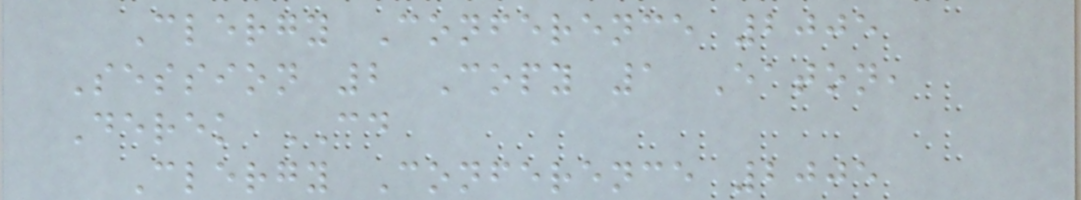Clergy Conference 2005
Session 2 Copy 1 Eaton,
Derek CD
Clergy Conference 2005
